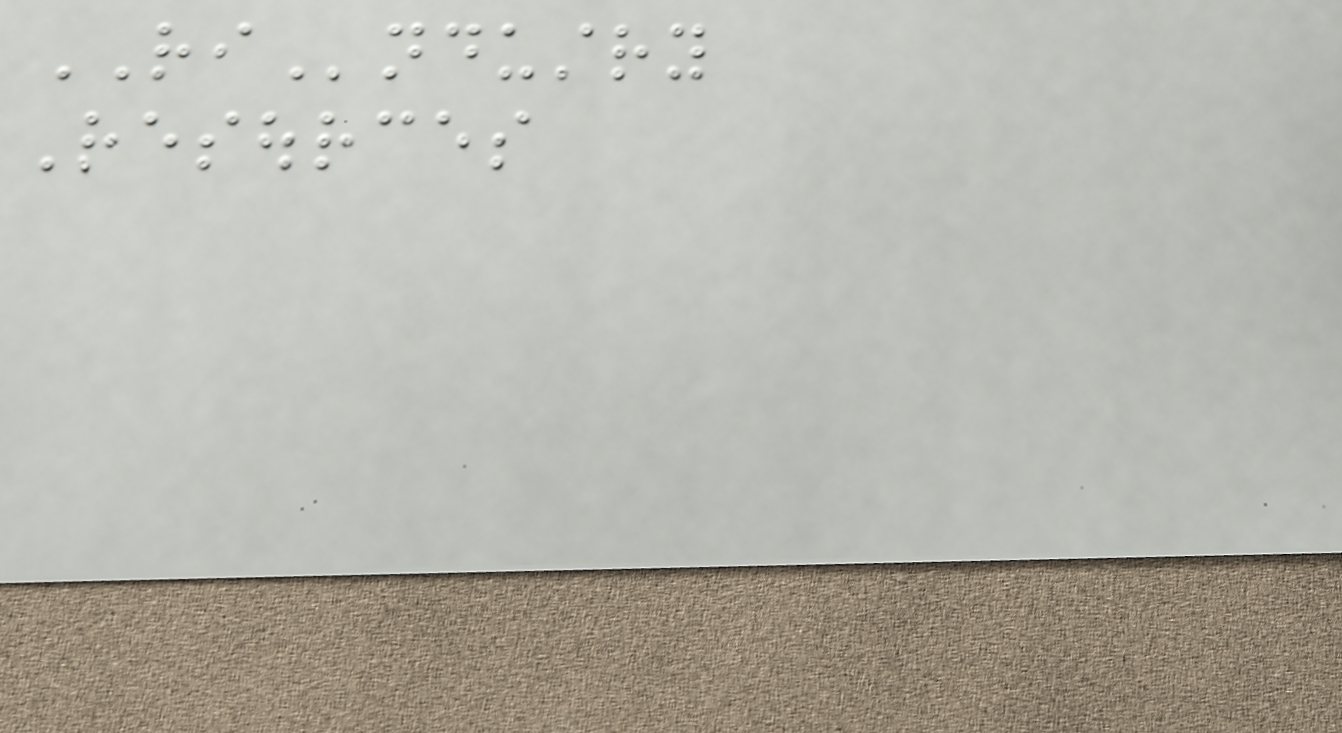RIndustry
Resources
